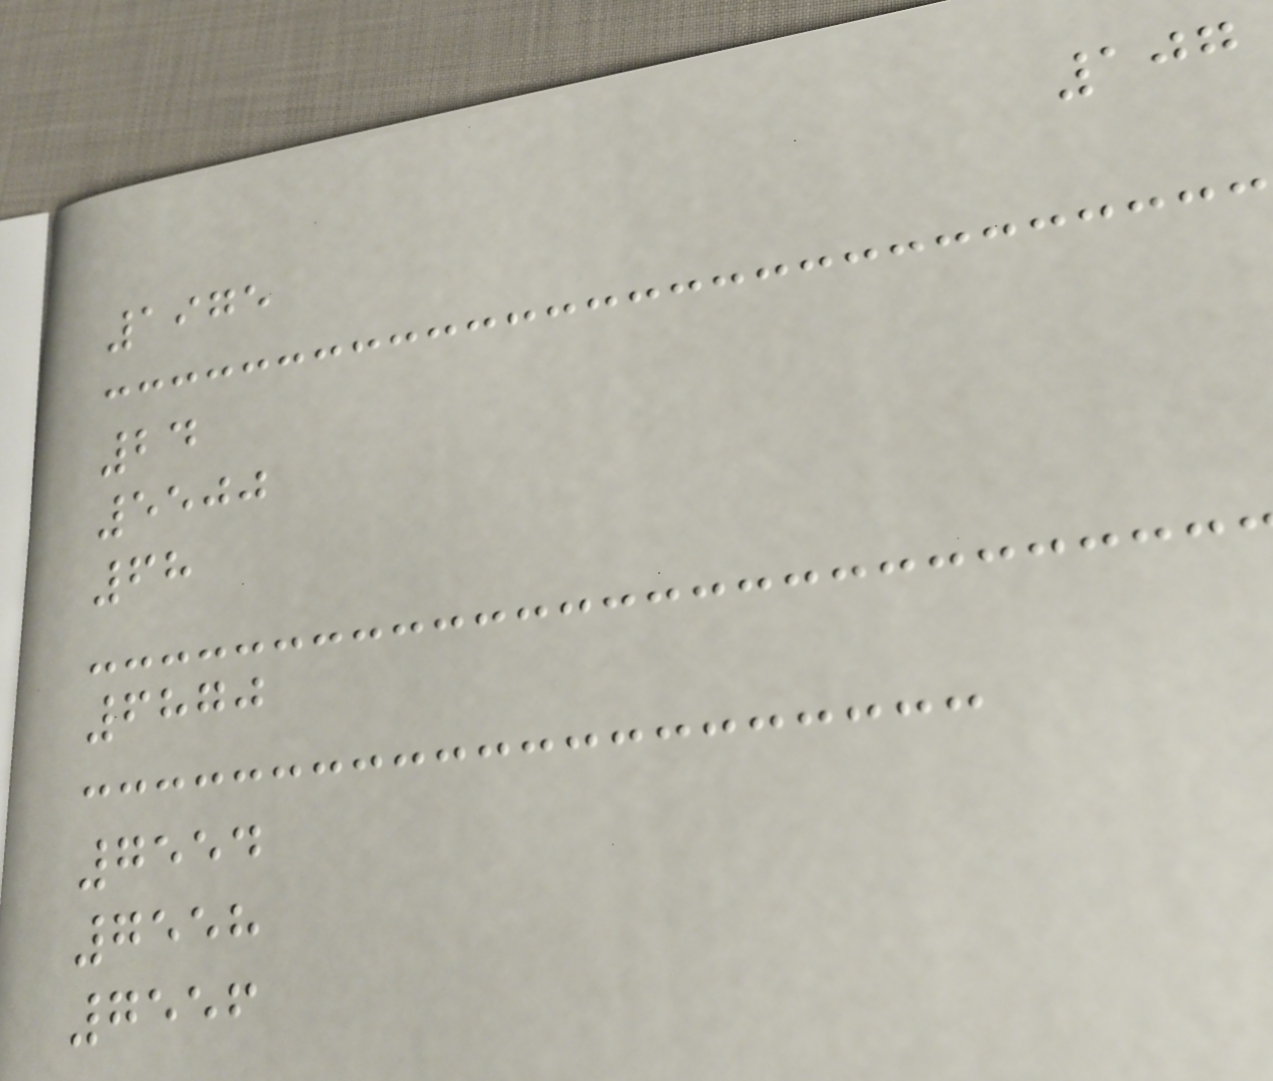107
1975
24
5500
68
6870
7554
7558
7556
